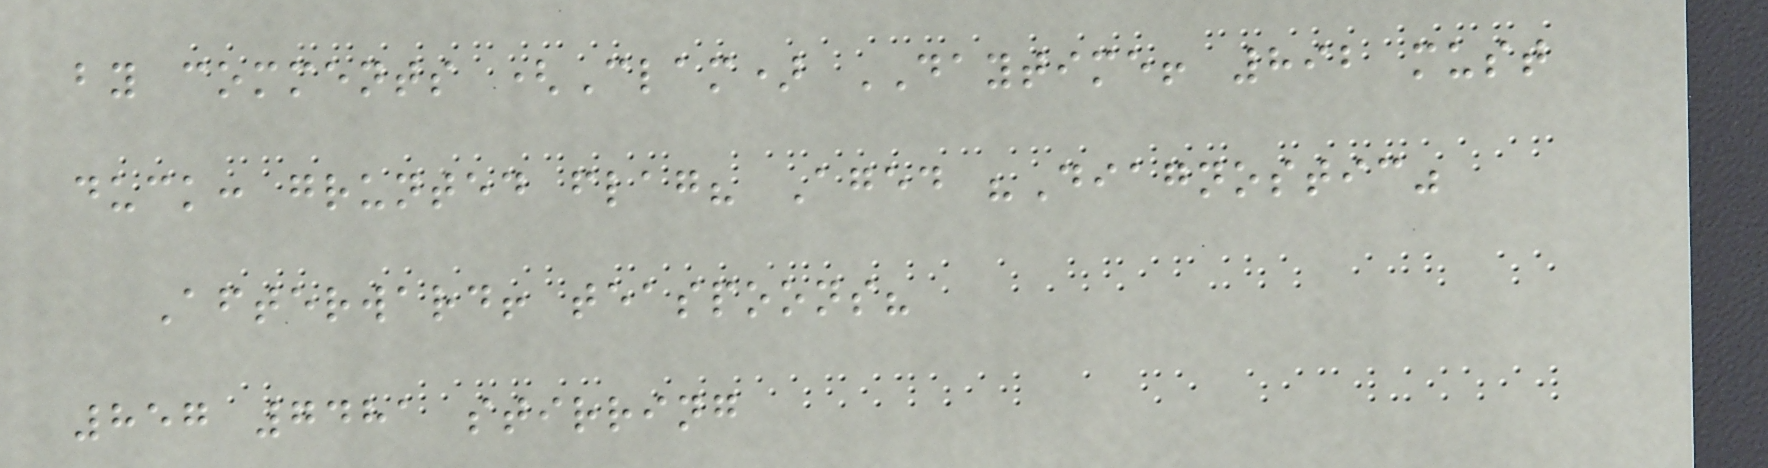by comments (Clam) DAYTIME! 892 must
duck: grunted flag? Aged "Diagnostic"
Afterward! teaspoons?
857 7481 stirring
